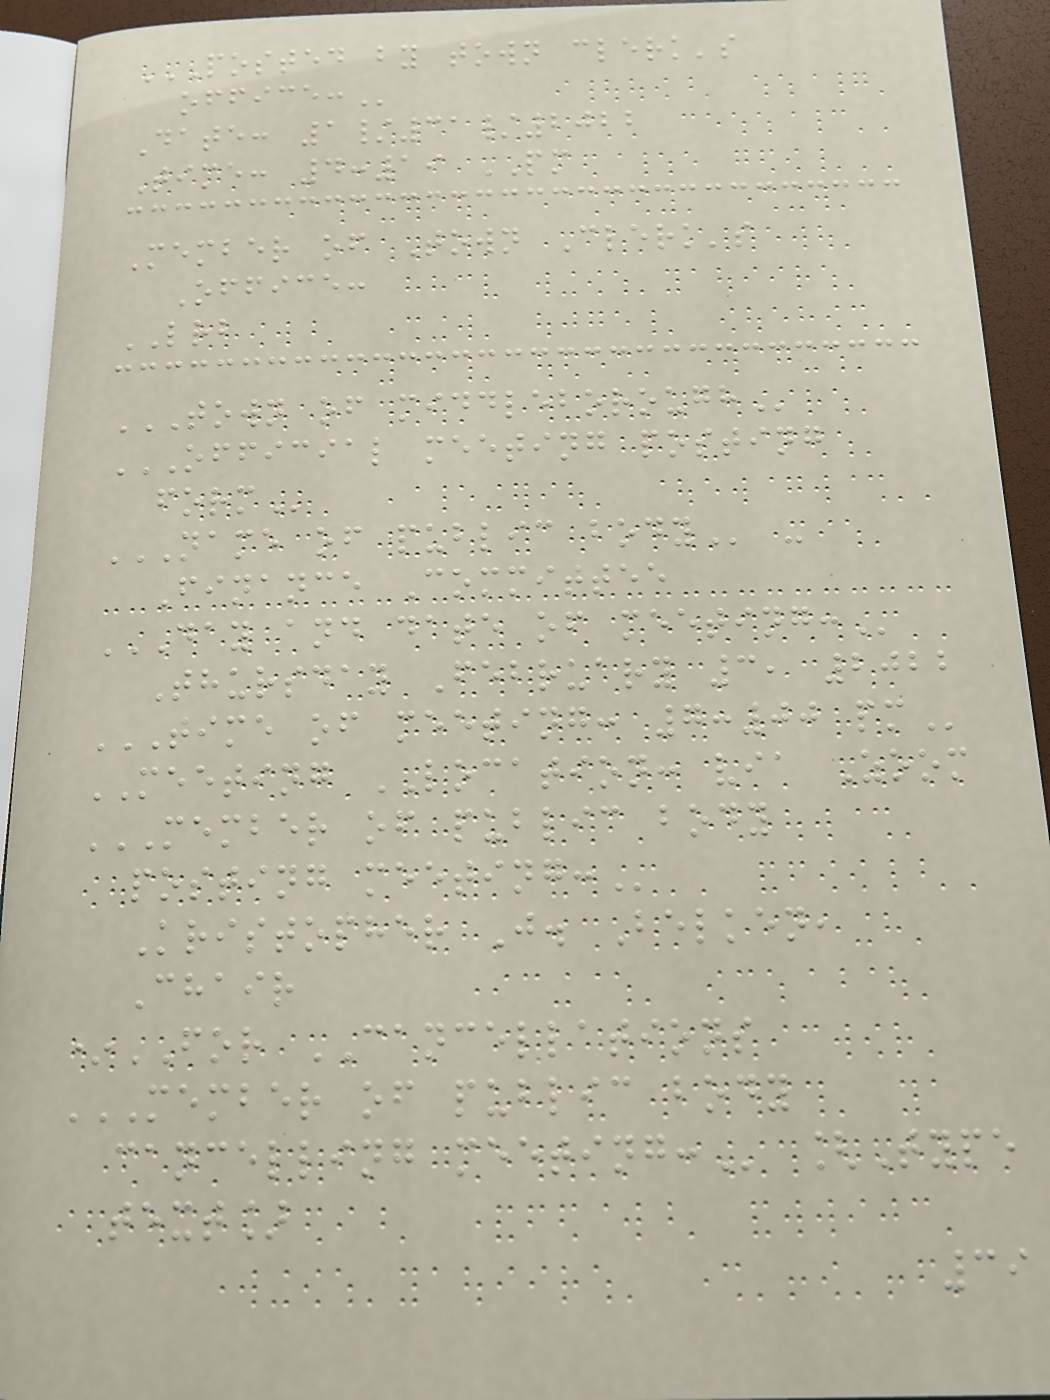POSTED BY TOWN CLERK'S
OFFICE:
Date: 1/31/2022
Time: 4:19 PM
Member of Town Clerk's
Office:
LRB
TOWN OF MIDDLEBOROUGH
OFFICIAL MEETING POSTING
FORM
NAME OF PUBLIC BODY -
Finance Committee
DAY AND DATE OF MEETING:
Thursday February 3, 2022
TIME OF MEETING: 7:00 PM
MEETING LOCATION: via Zoom
MEMBER OF PUBLIC BODY
POSTING MEETING:
Kristopher J. Belken,
Chair
*FOR CANCELLATIONS
MEMBER OF PUBLIC BODY
CANCELLING MEETING: [Type
text]
39
